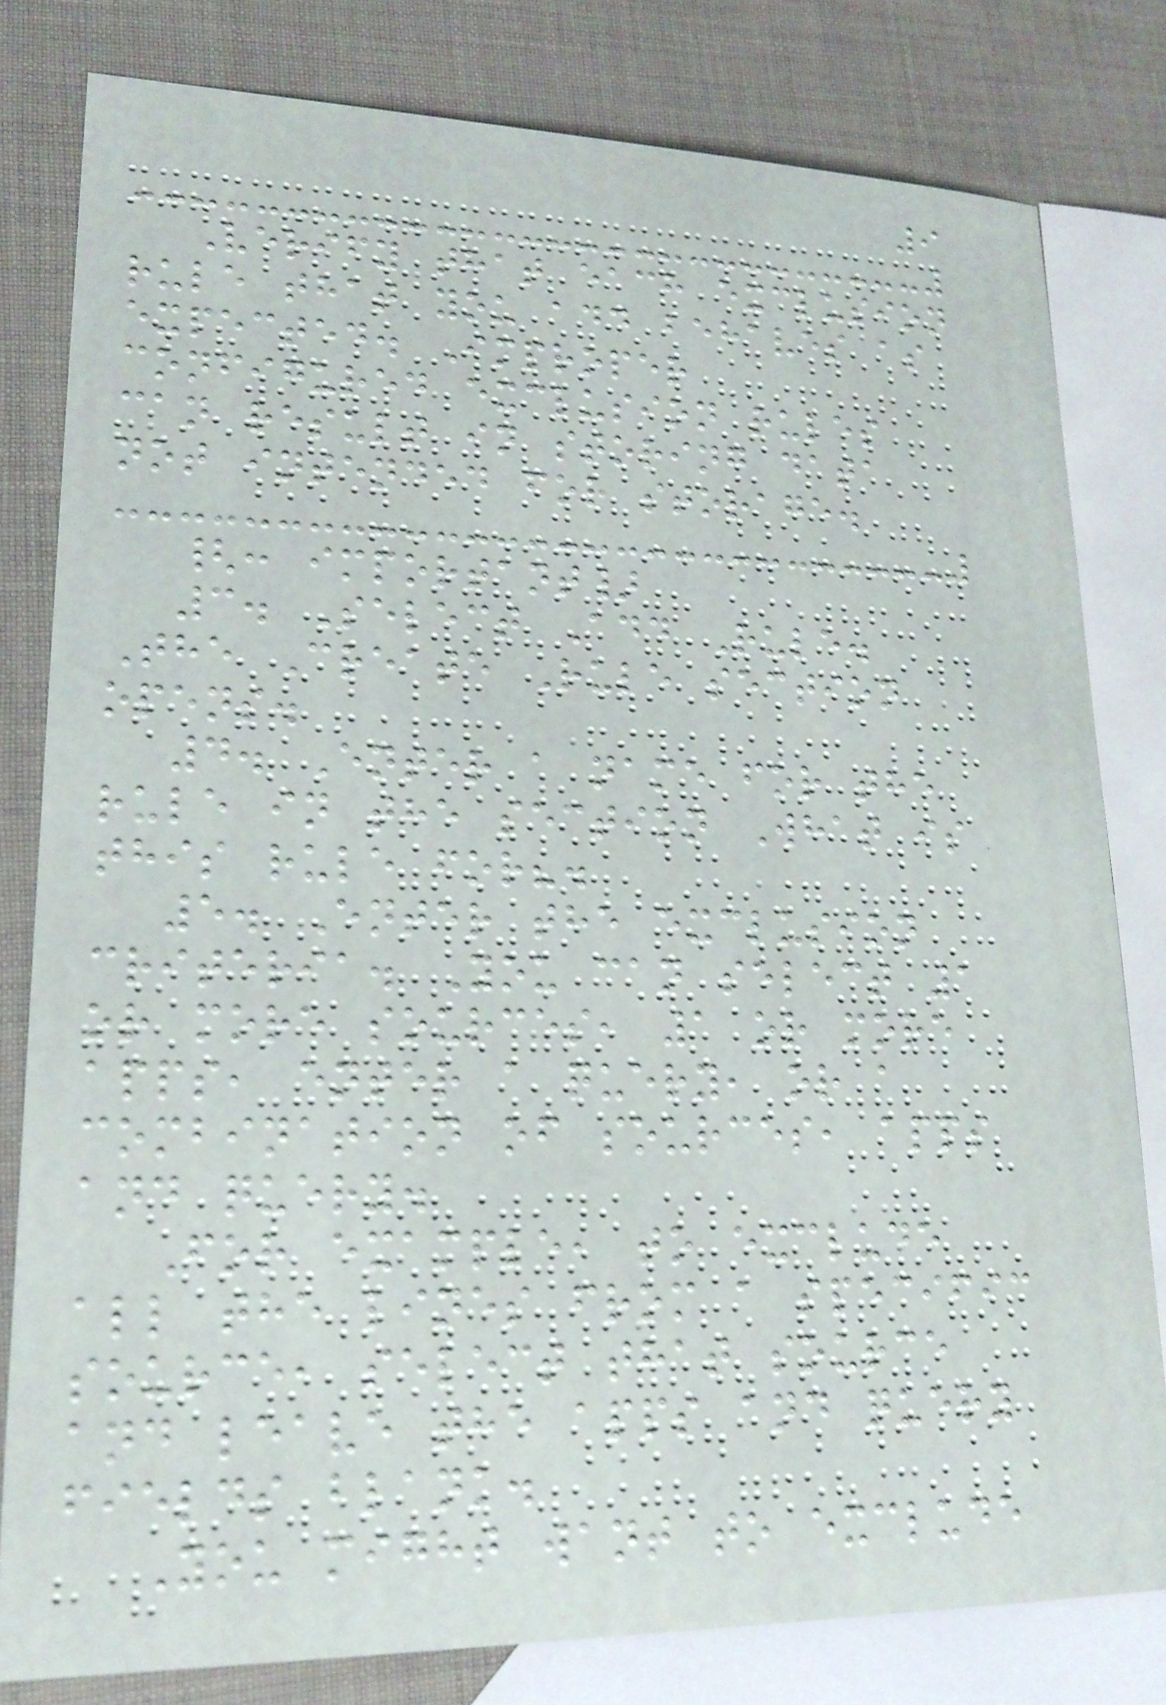9
Verify that each exclusion
rule that you add behaves as
expected. Improper
configured exclusion rules
can result in storing data
not intended for storage.
{: important}
3. Select Add Rule.
The Create Rule section
opens.
4. Enter a name for the
rule in the section What is
this rule for?.
5. Enter the exclusion
criteria. You can select 1
or more sources, 1 or more
apps, enter a query, or a
combination of sources, apps
and query.
For example, to exclude
all the lines from a specific
source, select that source
and leave the apps and query
fields blank.
You might want to exclude
